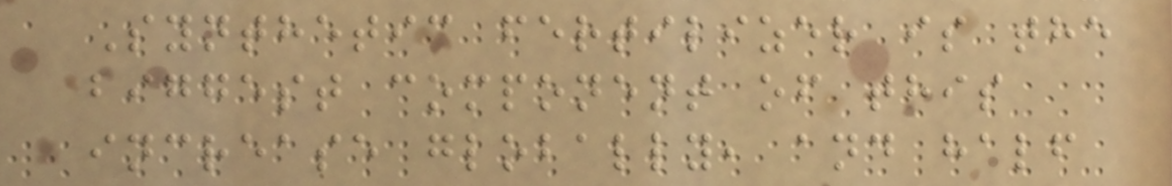Synthetic fertilizer is the
biggest component of this
increase globally, and half
